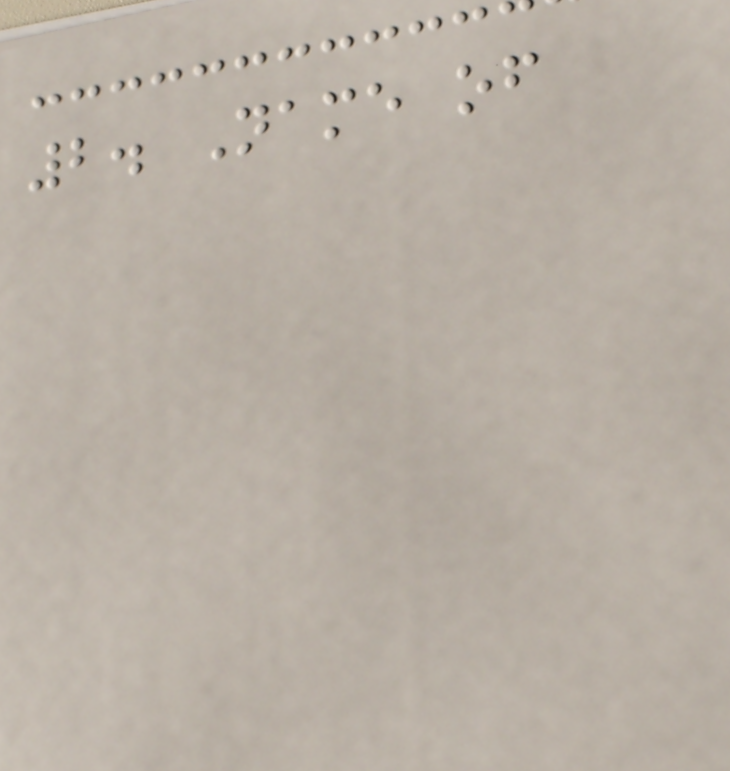2. Name of
